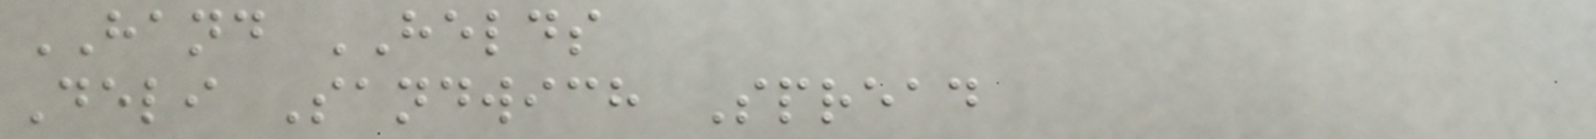HAND HELDS
Deli Sandwich Spread
